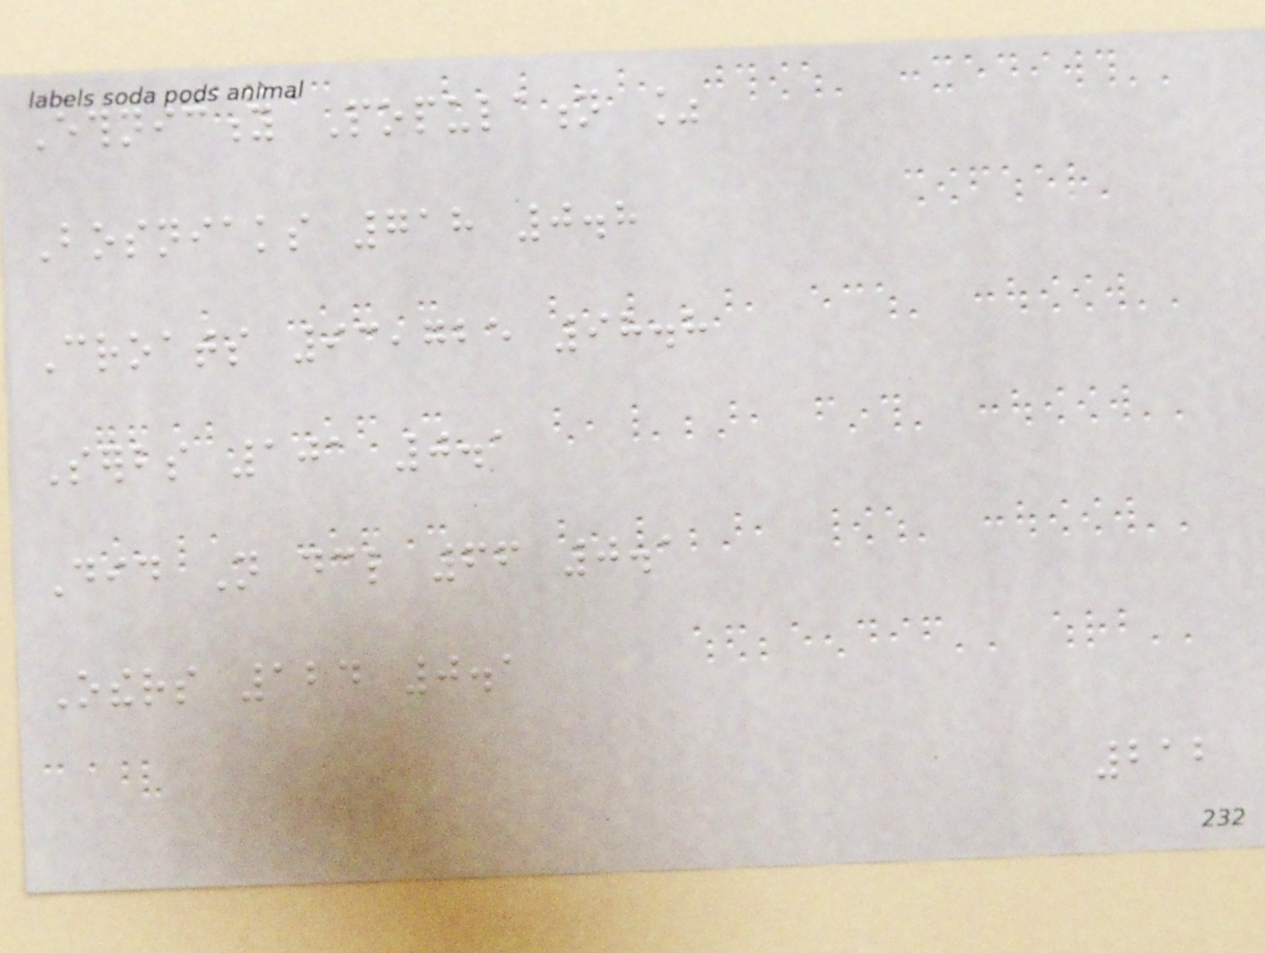Ethnicity Population %
Bosniaks 718 0.8
Croats 93,725 98.8
Serbs 101 0.1
Did Not declare 66 0.1
Others 124 0.1
212
